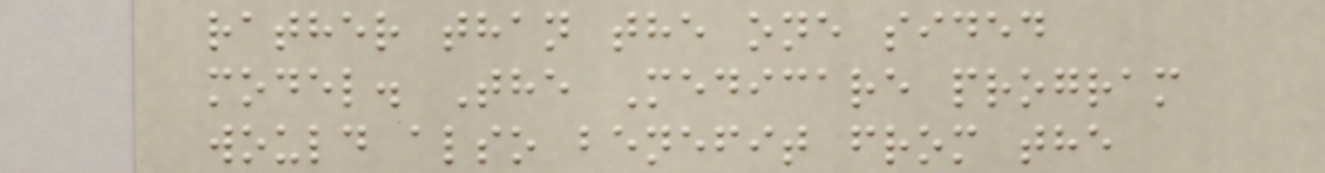rather than the one sided
model. The Medicare program
would also benefit from the
